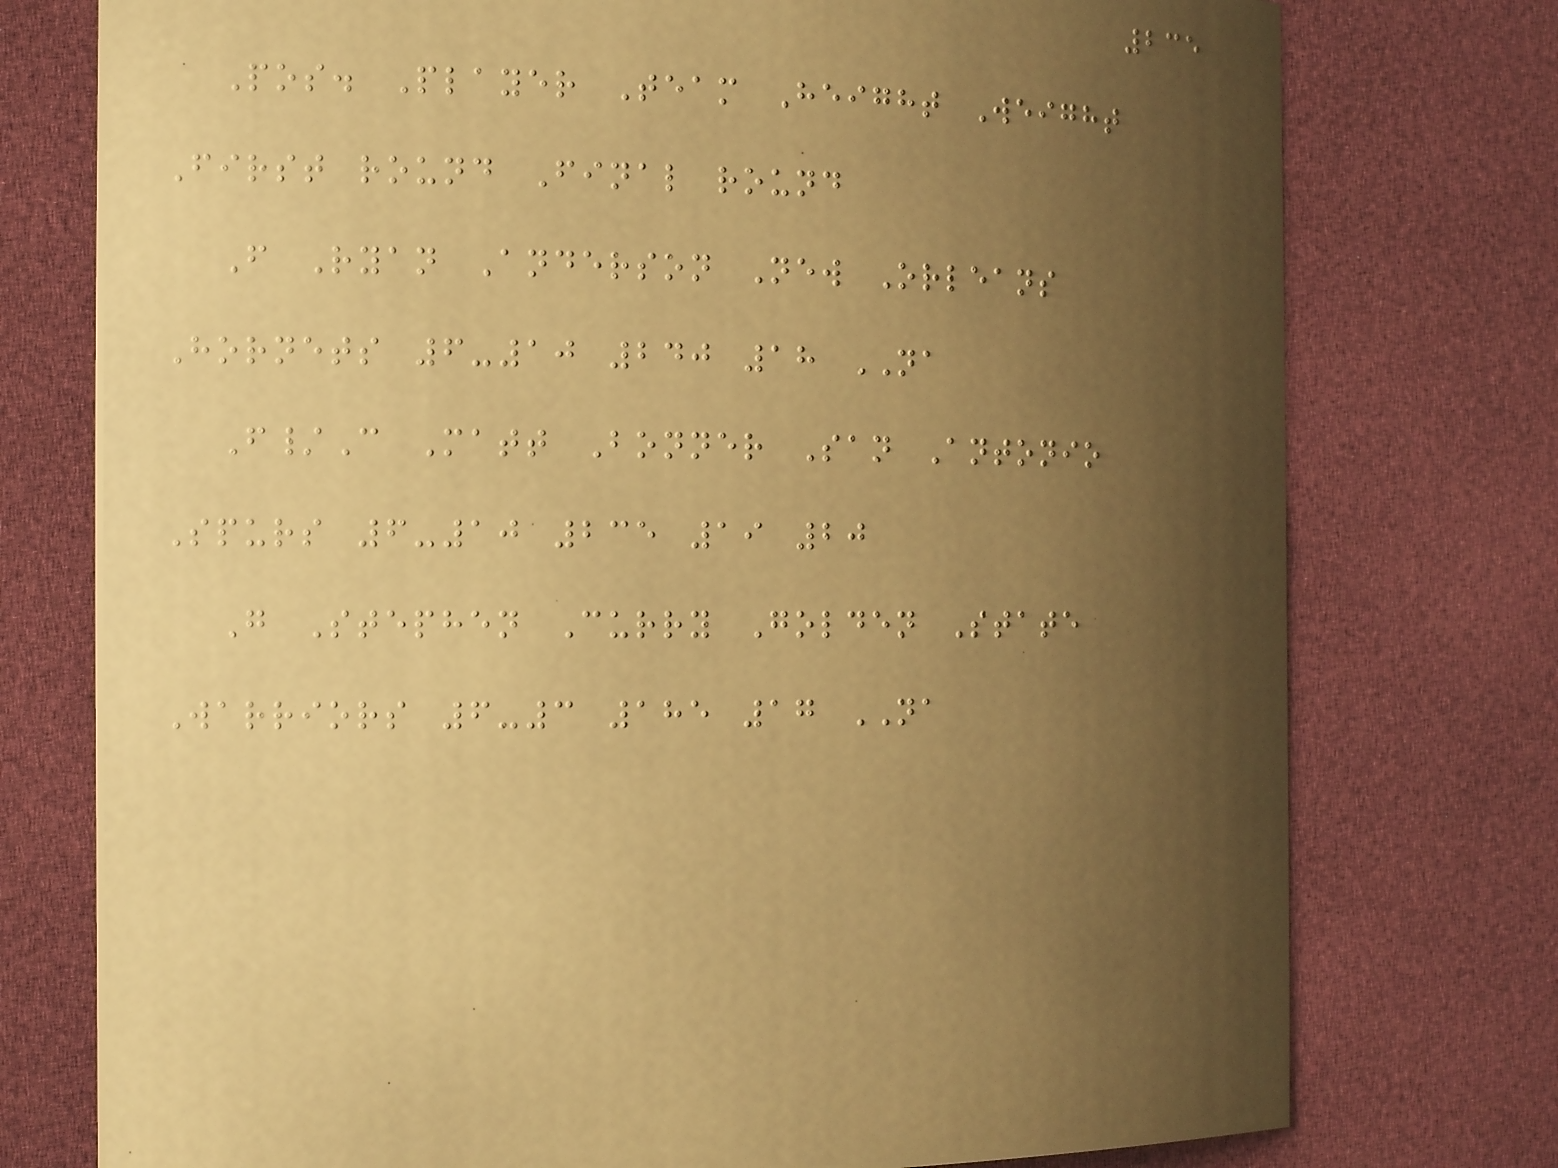235
Pos. Player Team Height Weight
First round Final round
F Ryan Anderson New Orleans
Hornets 6-10 240 18 NA
F/C Matt Bonner San Antonio
Spurs 6-10 235 19 20
G Stephen Curry Golden State
Warriors 6-3 185 17 NA
